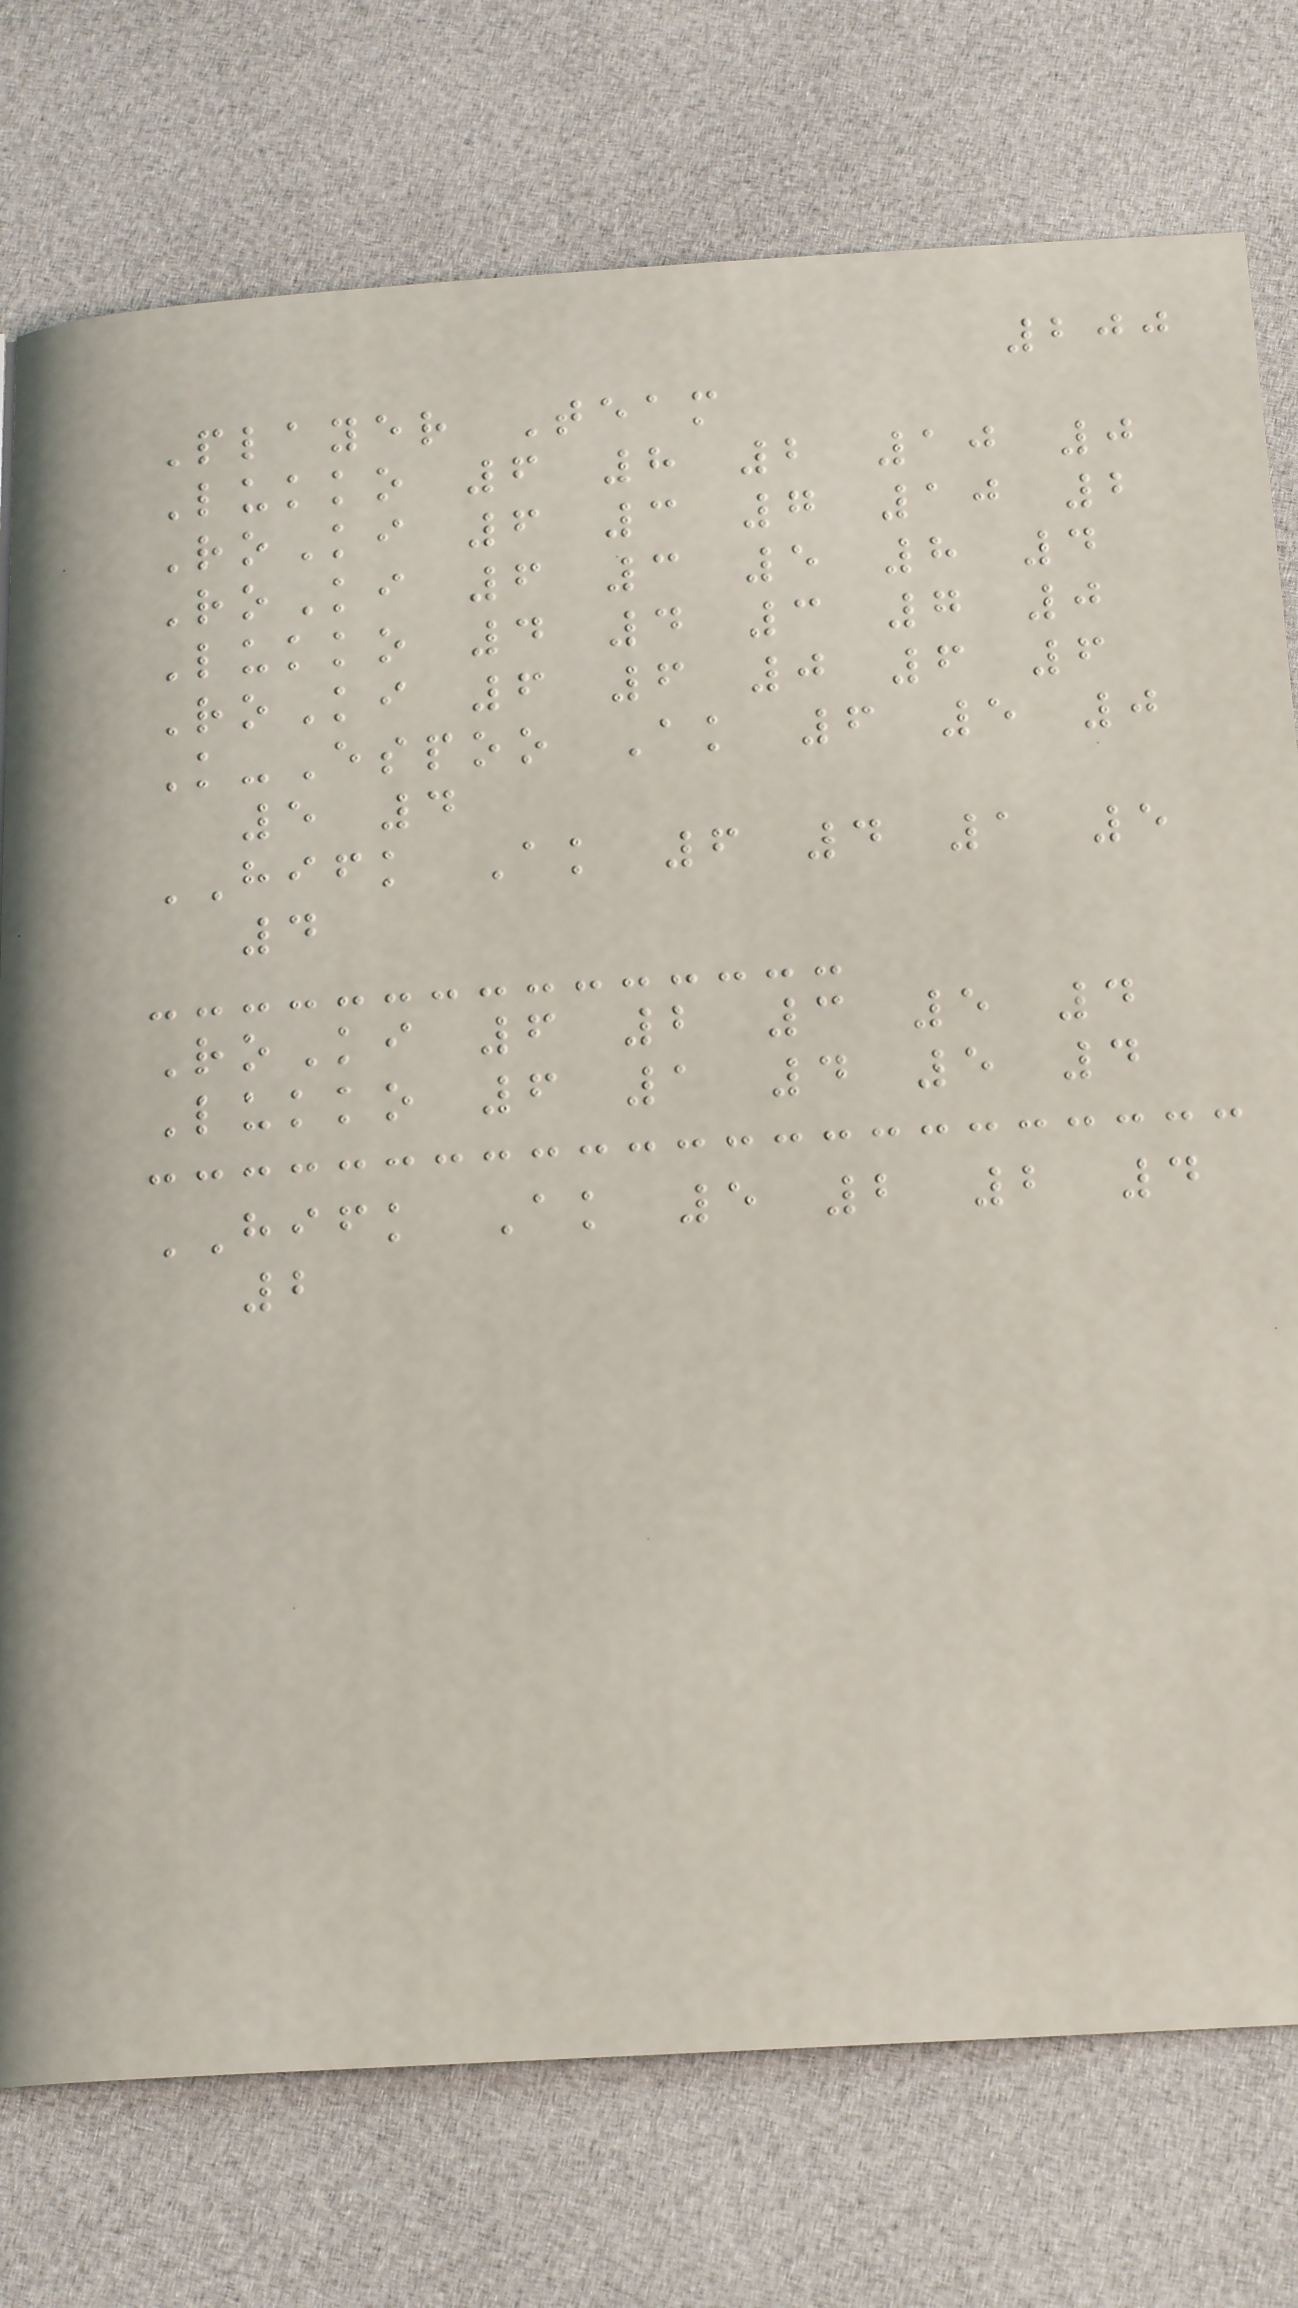200
Player Team
Lukko 6 8 2 10 0
RoKi 6 3 7 10 2
RoKi 6 3 5 8 4
Lukko 4 4 3 7 0
RoKi 6 6 0 6 6
K-Espoo Ak 6 5 0
5 4
HIFK Ak 6 4 1 5
4
RoKi 6 2 3 5 4
Lukko 6 1 4 5 4
HIFK Ak 5 2 2 4
2
